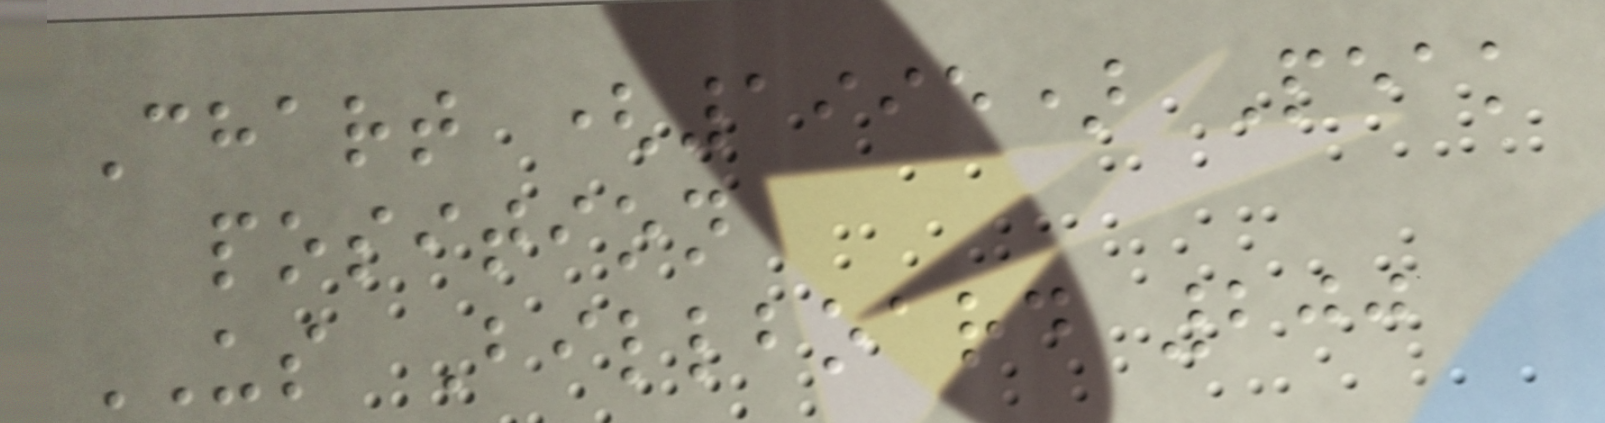Chart (1995) Peak
position
US Billboard 200
